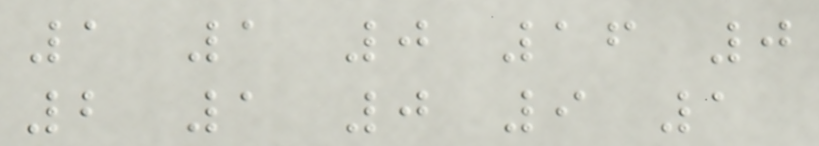1 1 0 16 0
2 1 0 9 1
